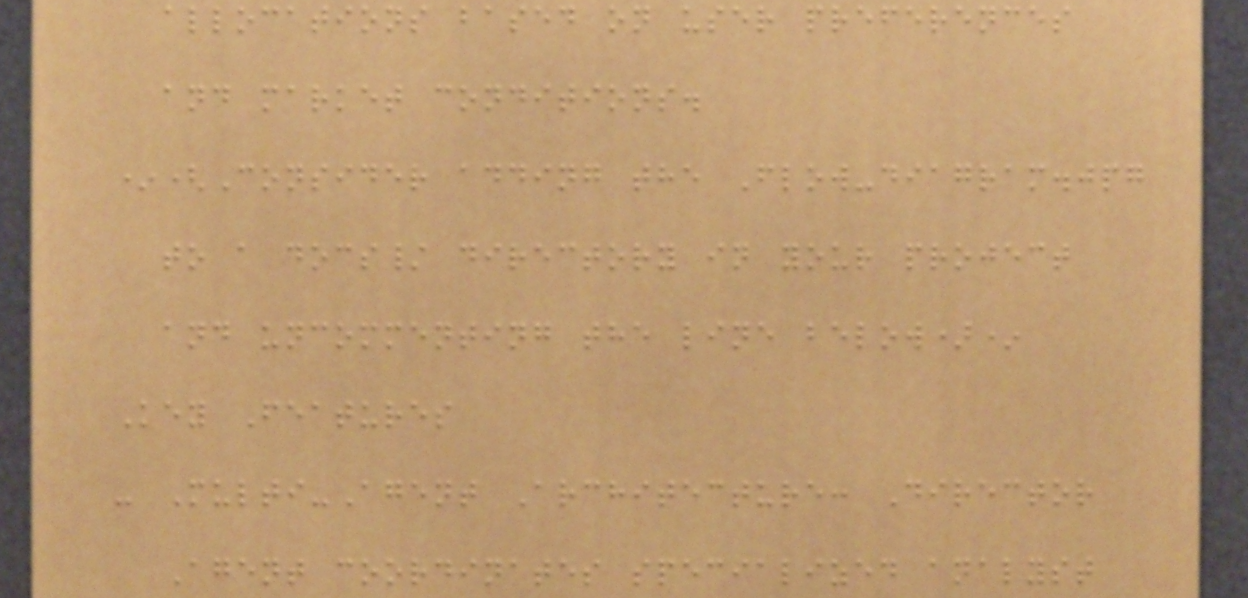allocations based on user preferences
and market conditions.
*(Consider adding the Flow-diagram.jpg
to a docs/ directory in your project
and uncommenting the line below)*
Key Features
- Multi-Agent Architecture: Director
Agent coordinates specialized analyst
